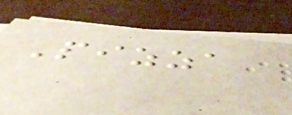Pizza
